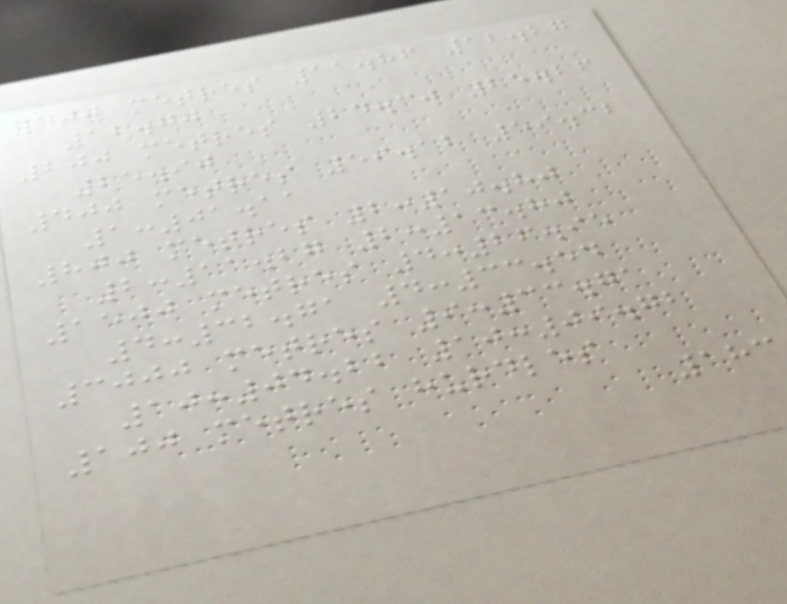100 metres 11.86 12.27
12.70
200 metres 24.30 25.26
25.90
400 metres 59.12 59.32
1:01.11
800 metres 2:10.80
2:11.27 2:13.80
1500 metres 4:26.95
4:32.71 4:33.54
3000 metres 9:33.71
10:04.22 10:09.72
100 metres hurdles
183
